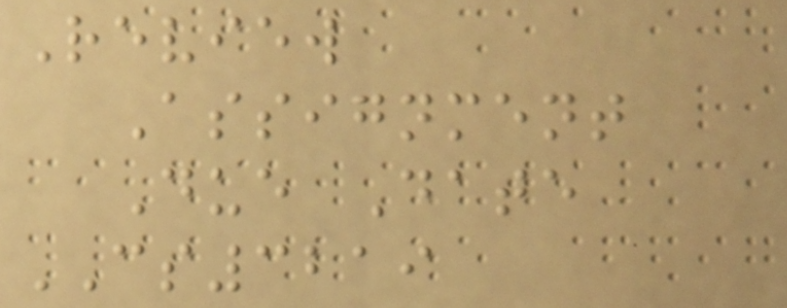Review
Assignment
Due Date
CS3219
